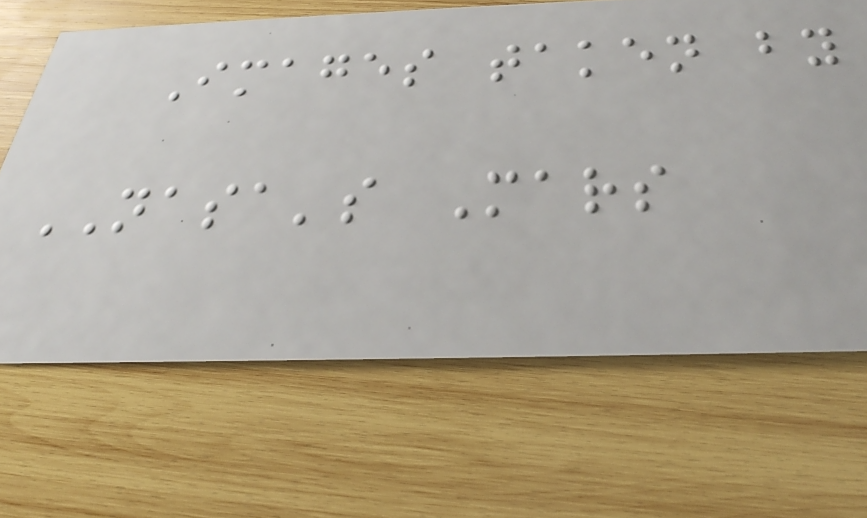Images taken by
NASA's Mars
